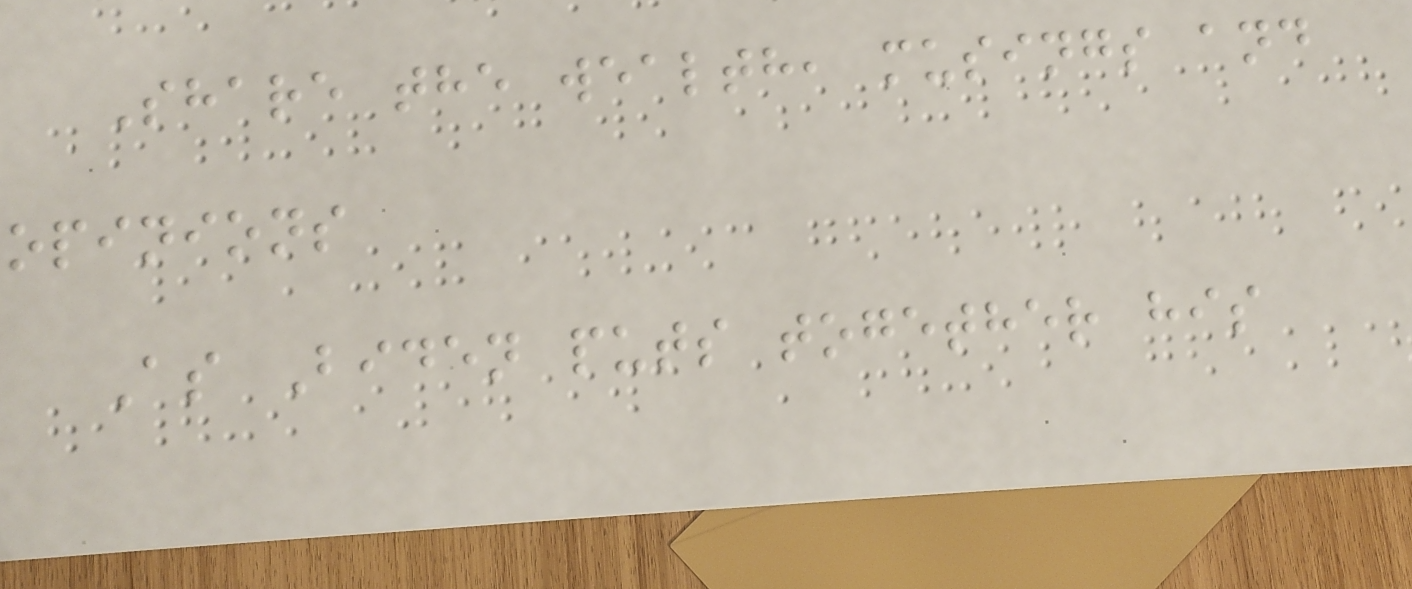Share the wealth, musings and
opinions
As Biden puts together his
